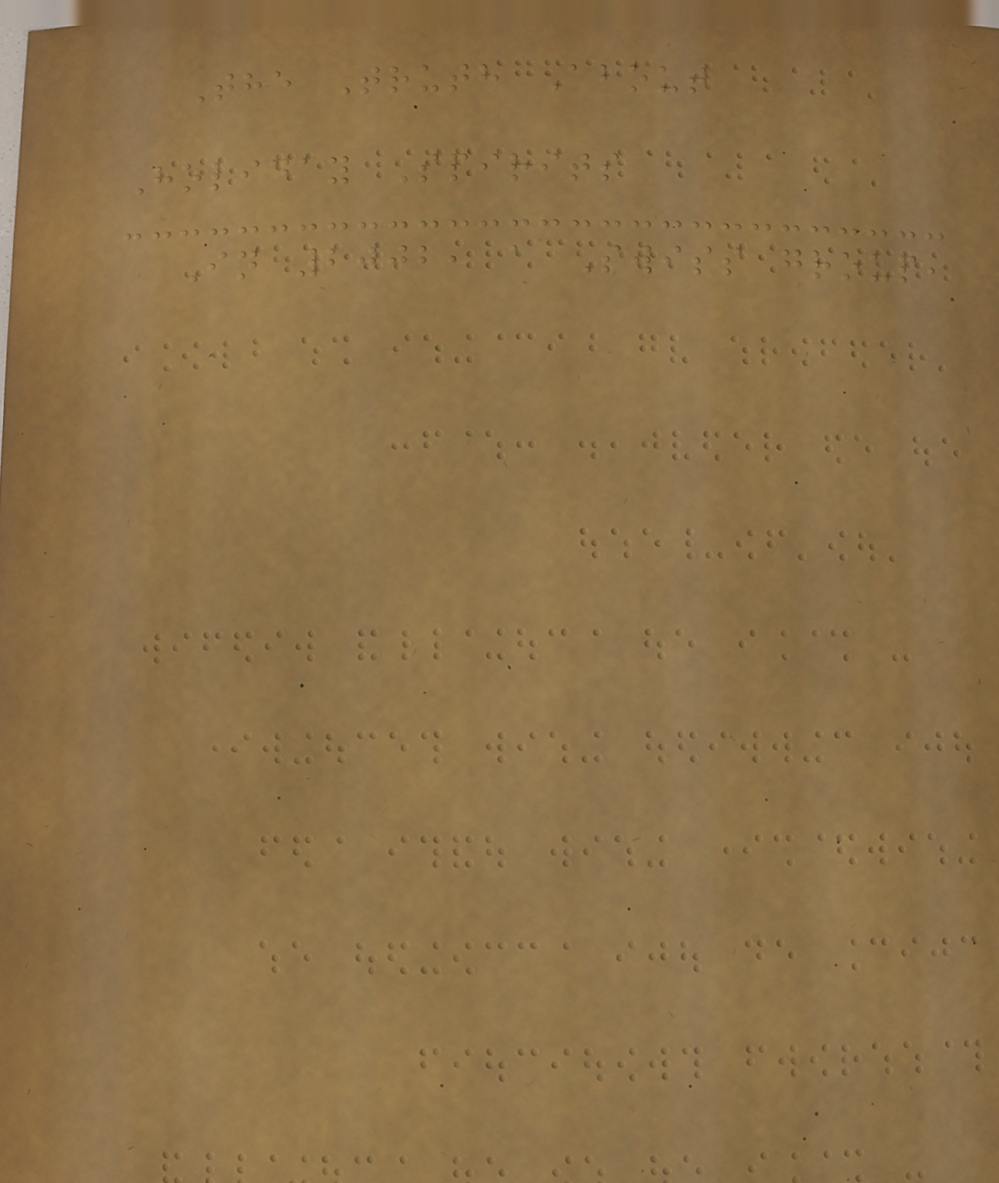The Truth About
Holiday Spirits
In 2002, a Swiss group,
